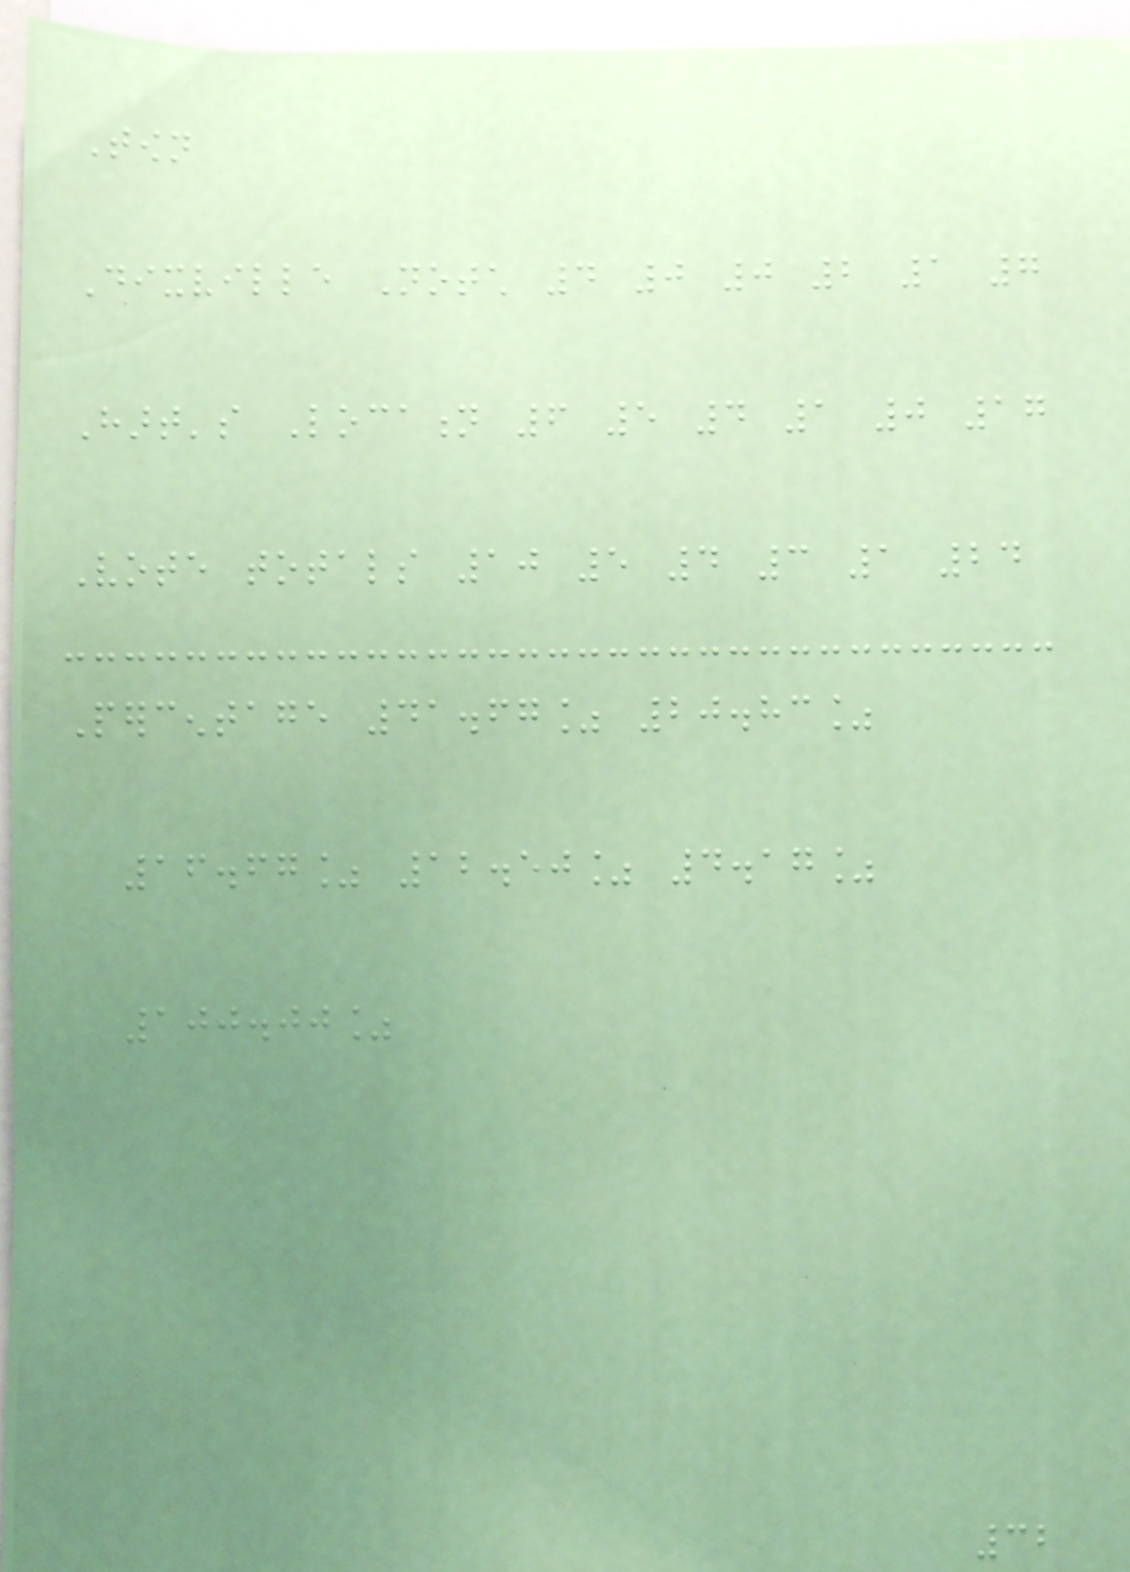Town
Dixville Notch 4 0 0 2 1 7
Hart's Location 6 5 4 1 0 17
Vote totals 10 5 4 3 1 24
Percentage 41.67% 20.83%
16.67% 12.50% 4.17%
100.00%
32
